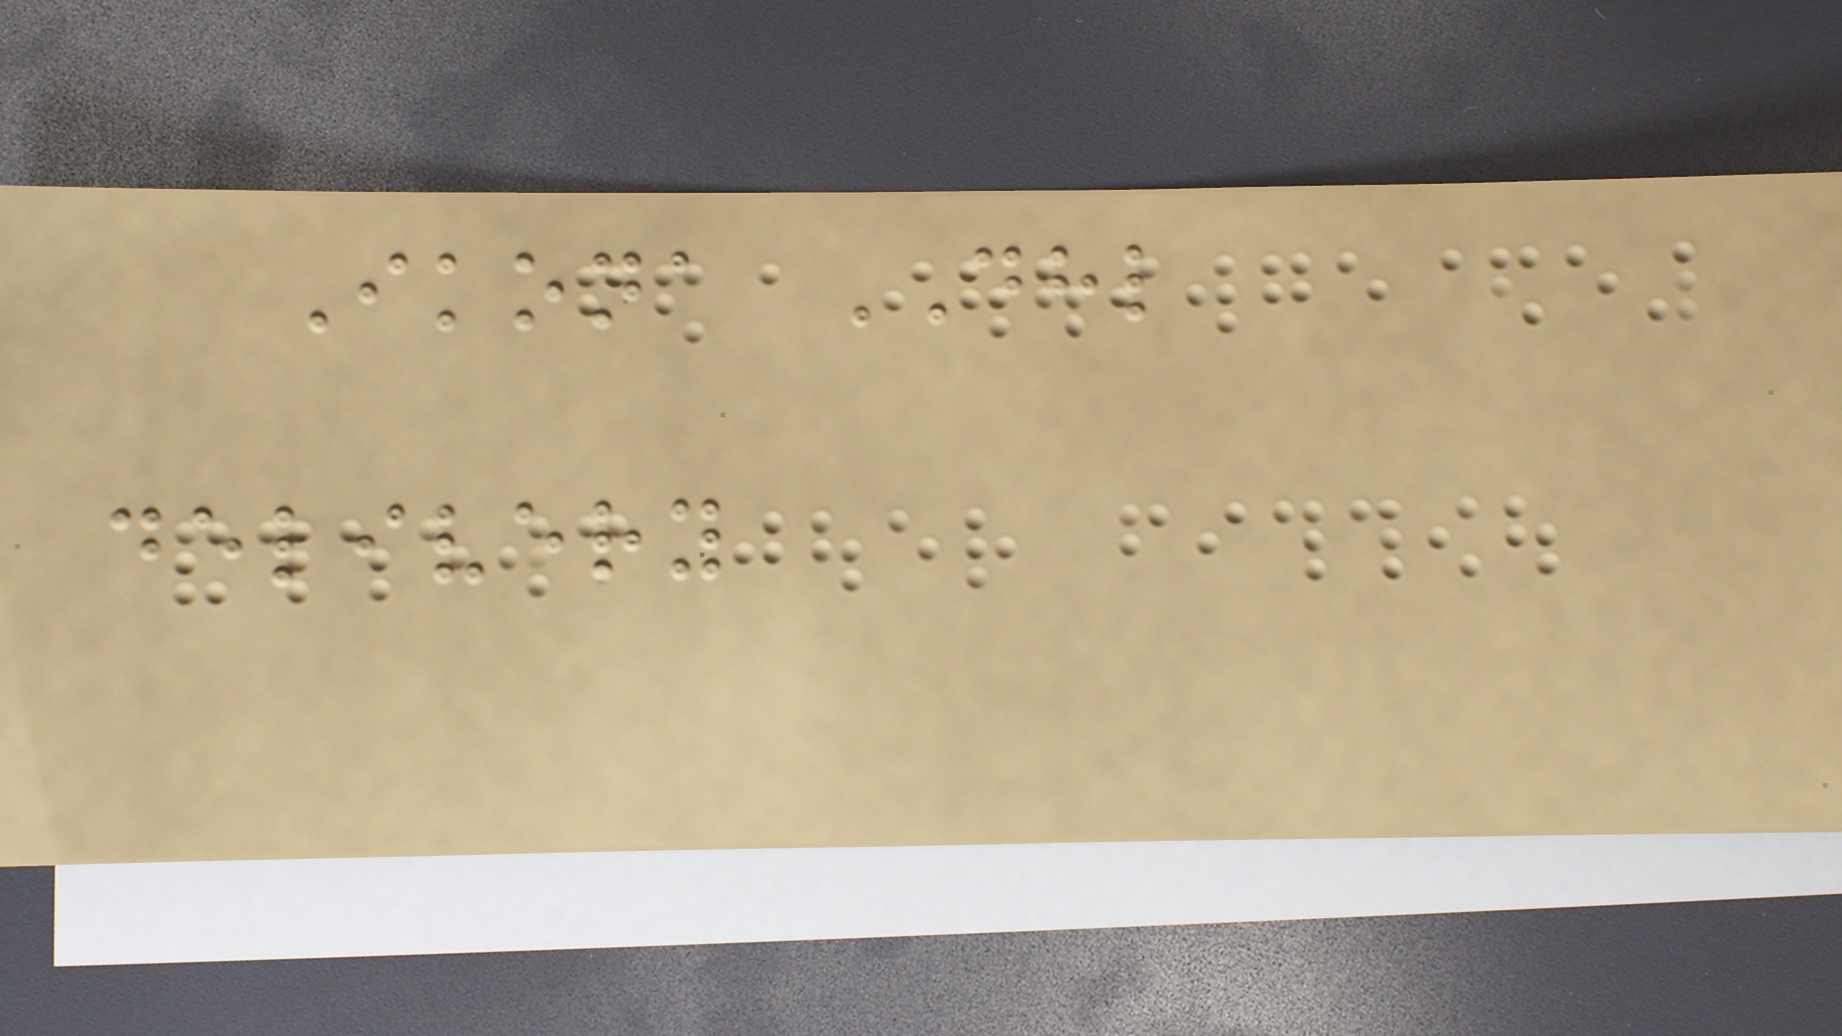Ikona DHL
delivery
